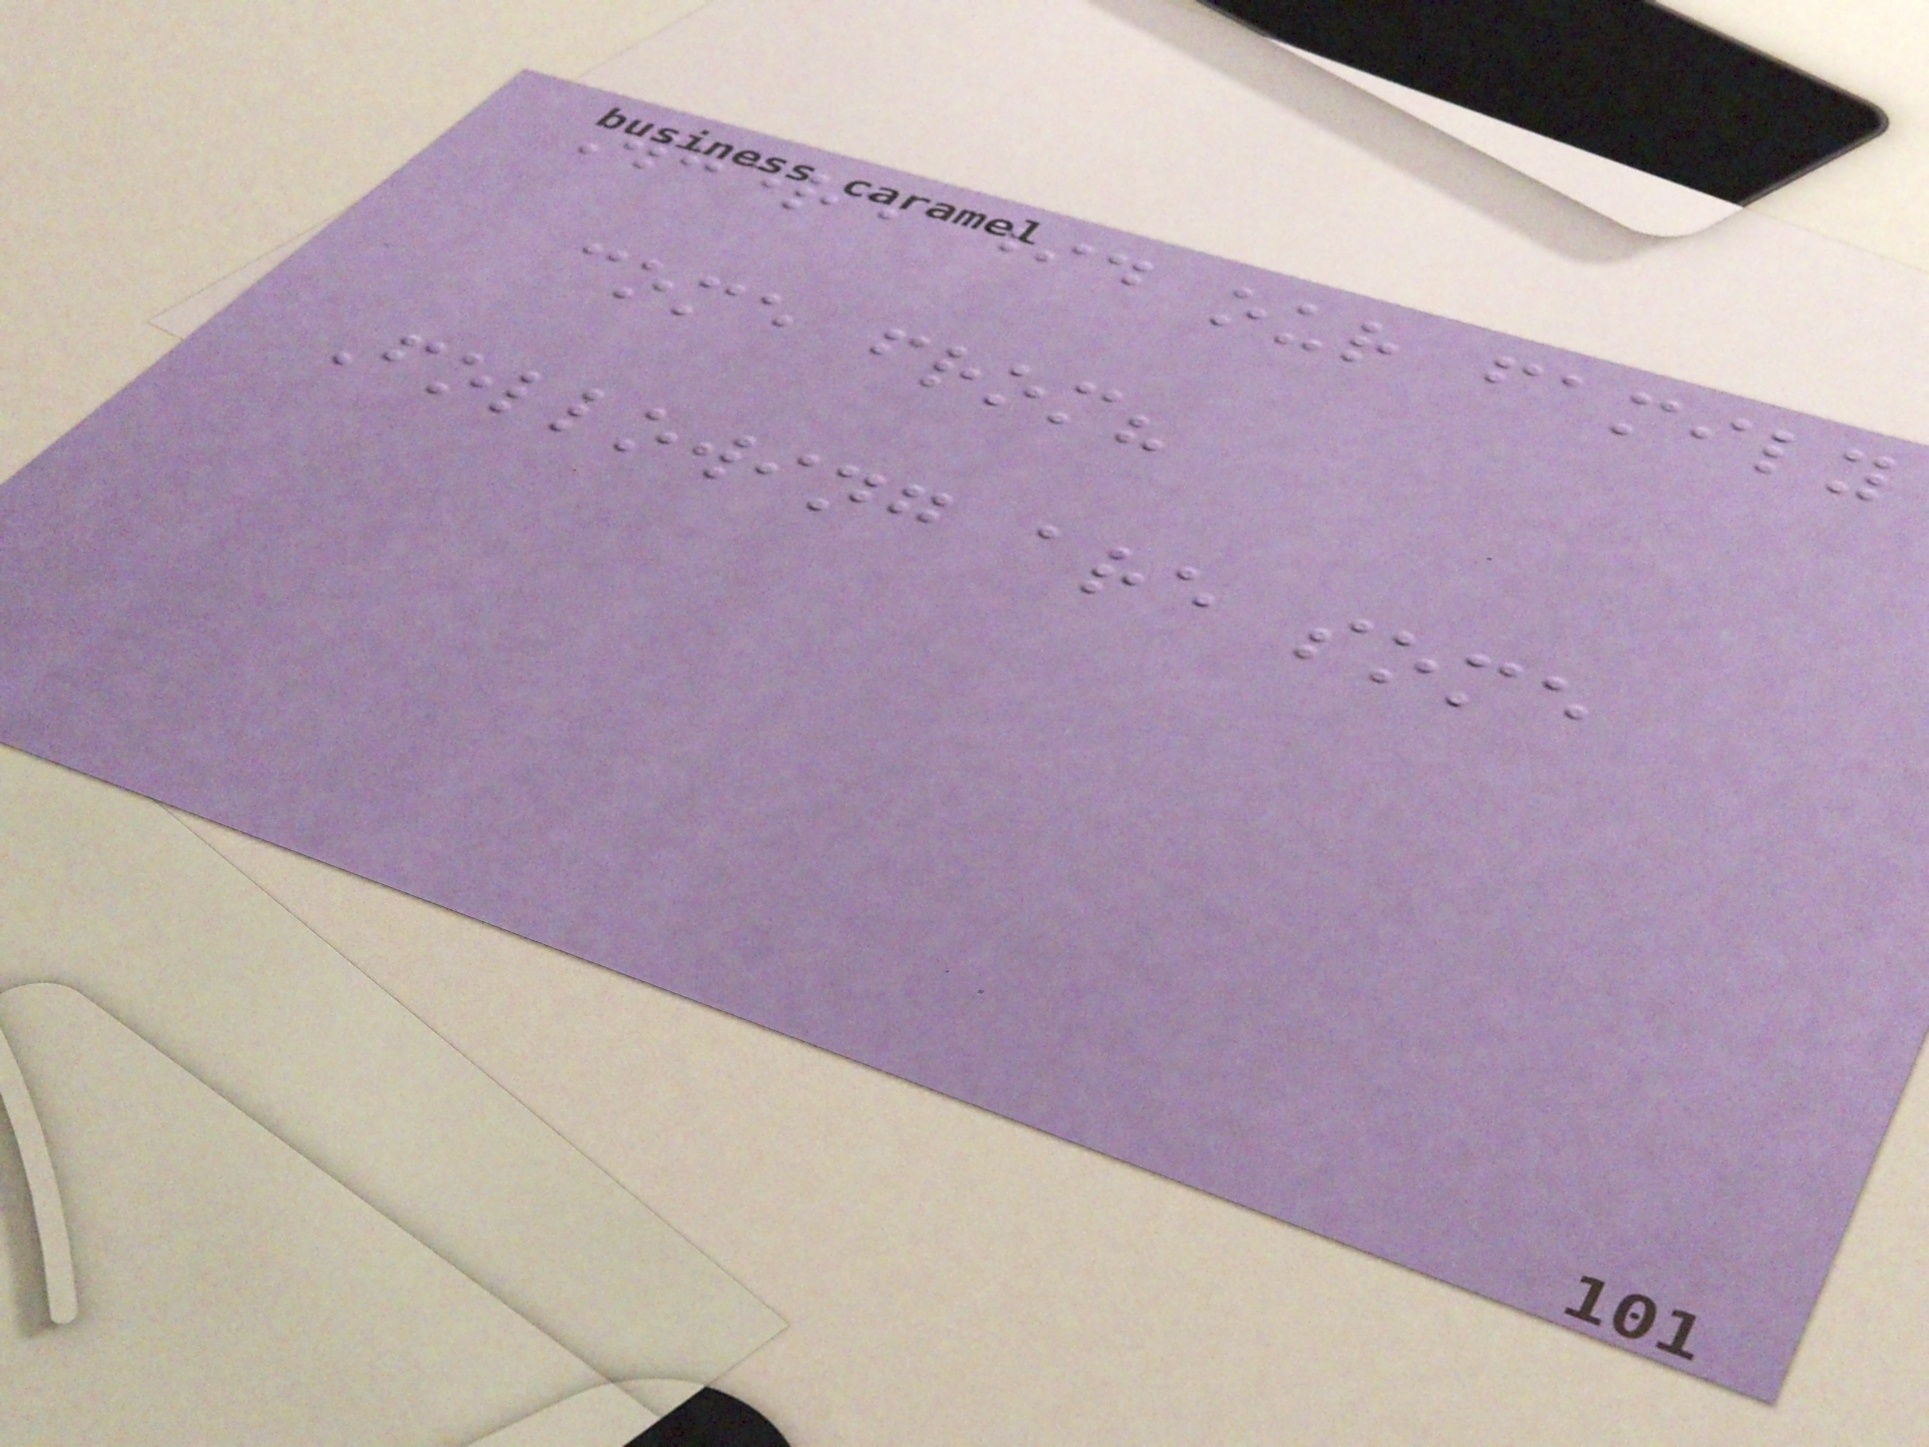Where did our family
come from?
Following are some
